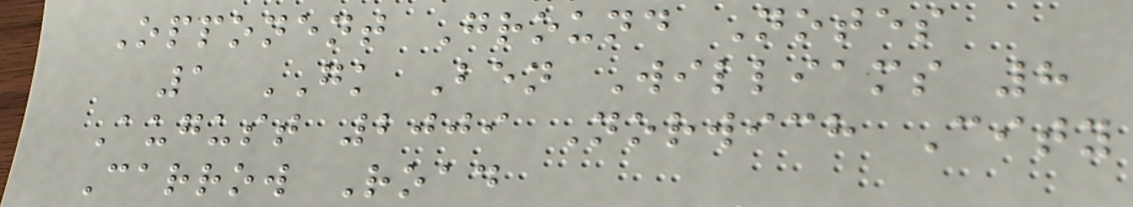Opponent Ground Notes
1 GK Ben Williams 8
August 2009 Norwich City
Carrow Road
